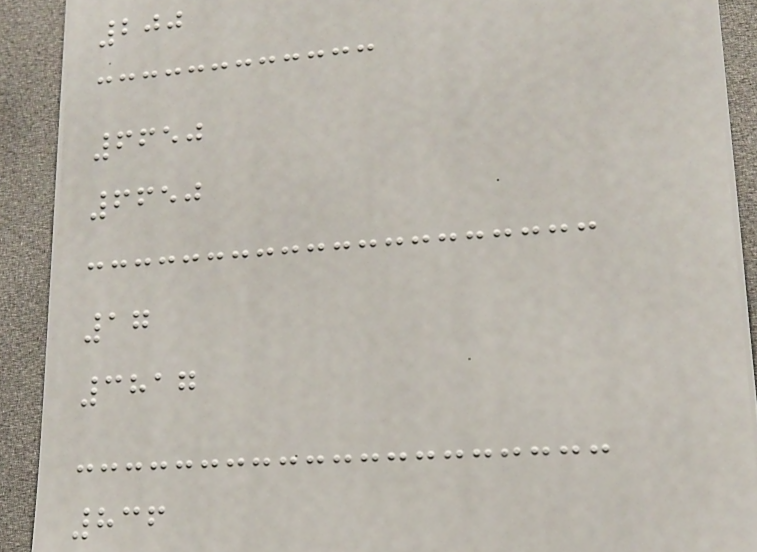200
6650
6650
17
3817
836
